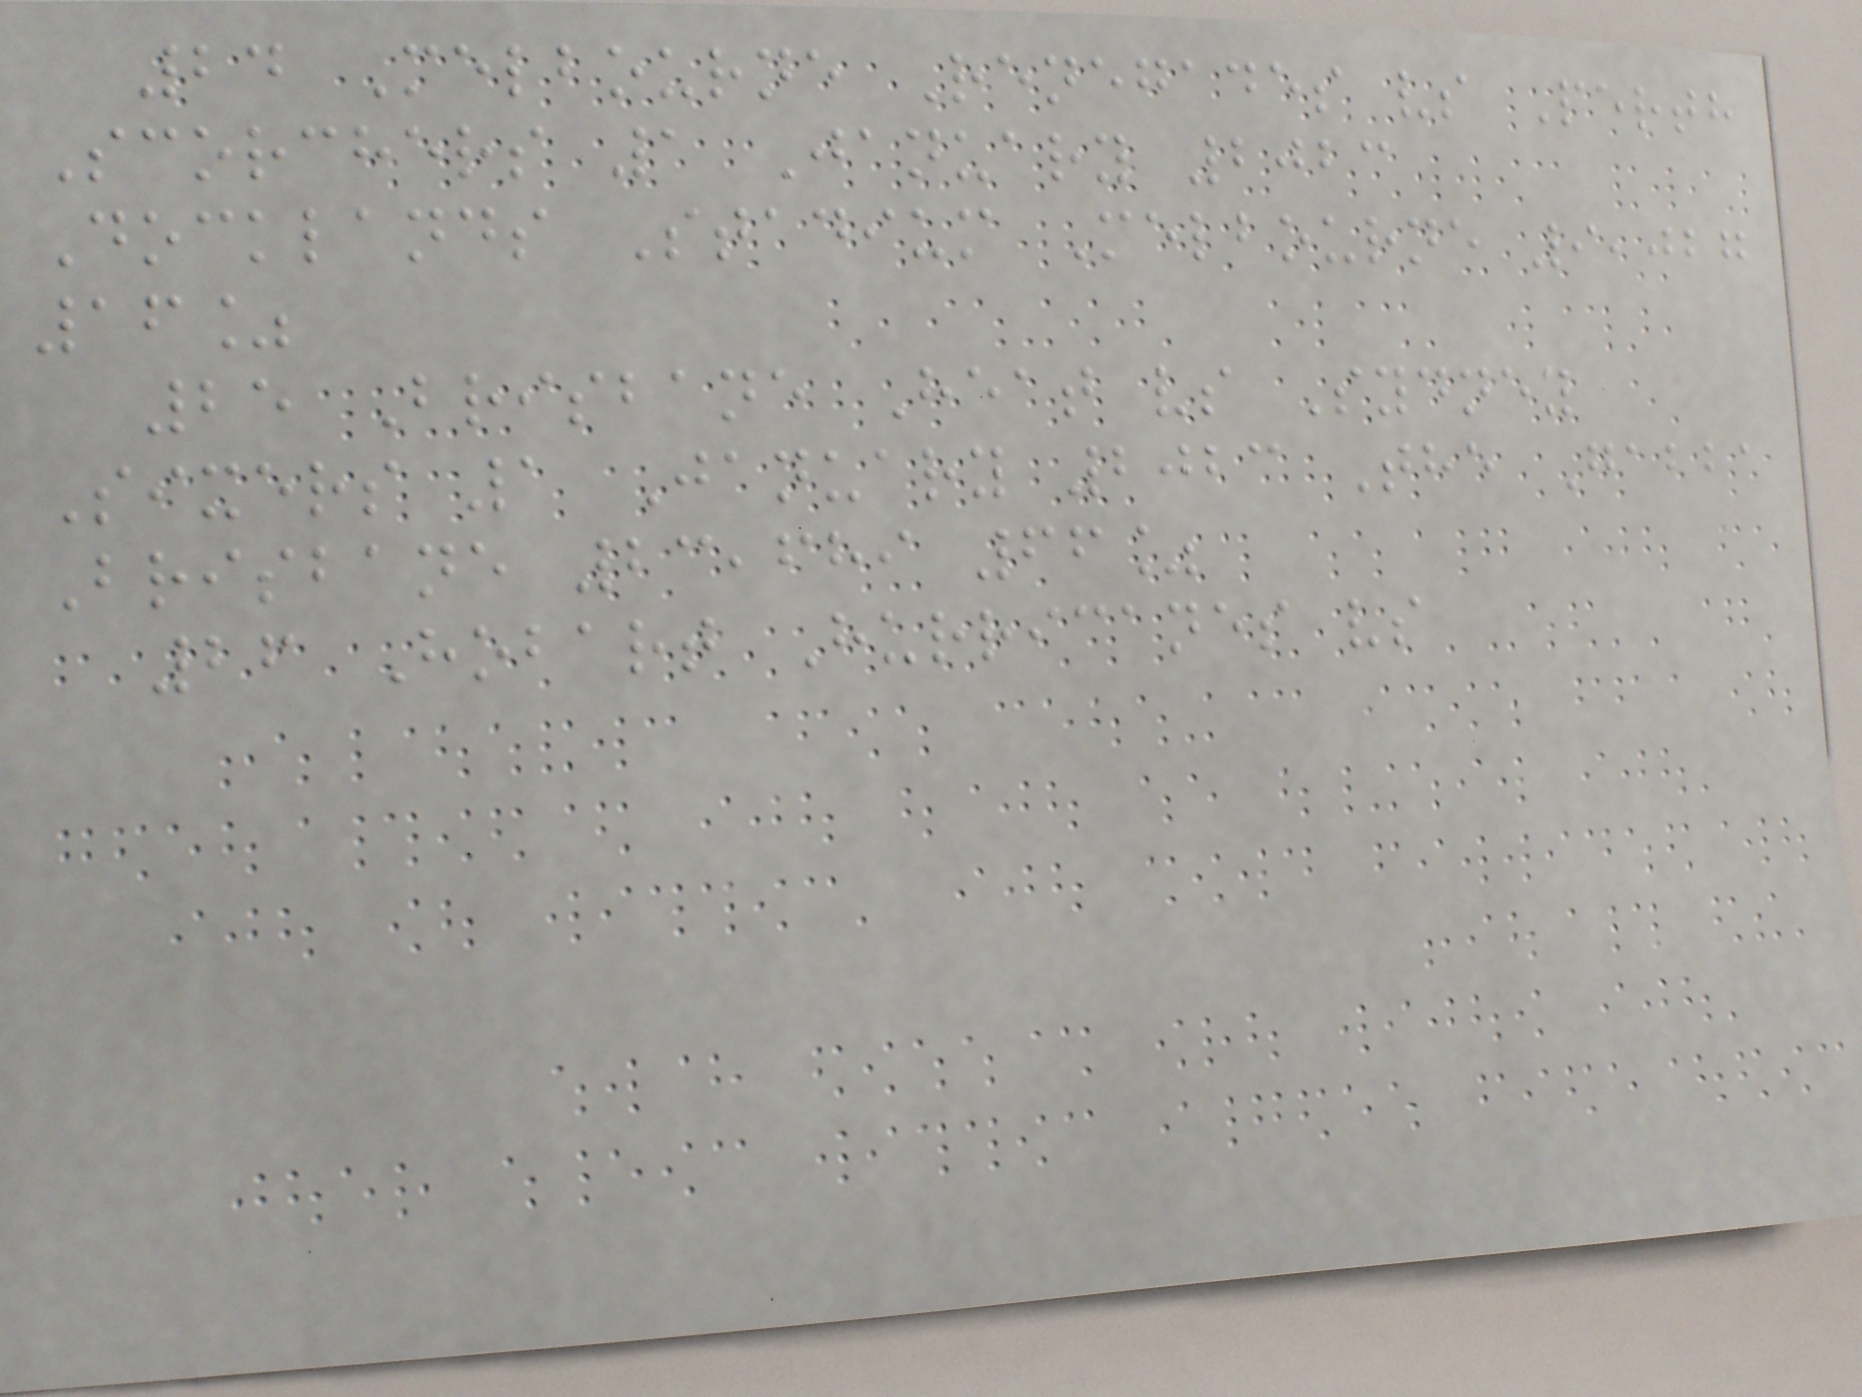24 Melbourne Renegades vs Perth
Scorchers 1 January 2023
Docklands Stadium Melbourne 9,027
16%
25 Brisbane Heat vs Sydney
Sixers 1 January 2023 The Gabba
Brisbane 23,689 66%
26 Hobart Hurricanes vs
